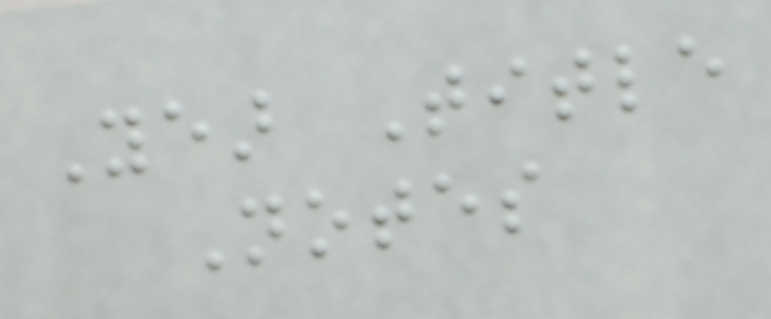Year Title
Notes
